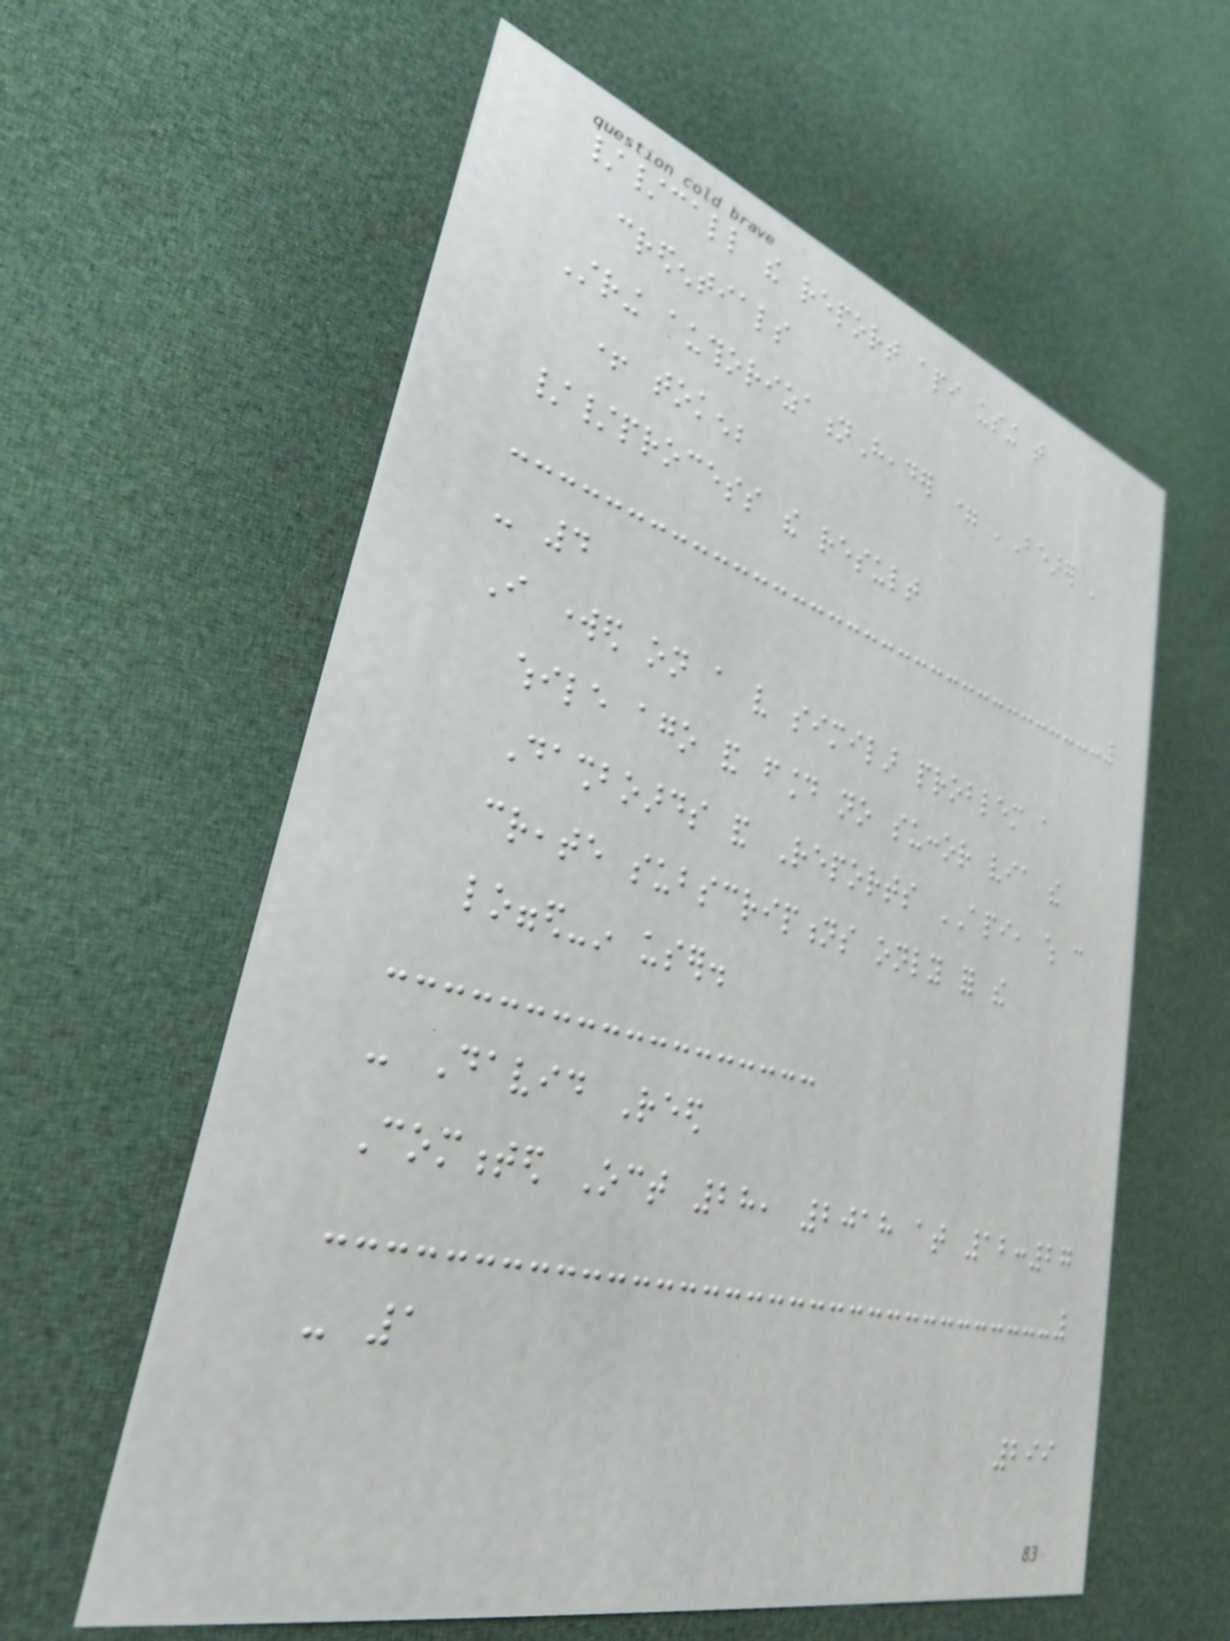//call the report api using that
credentials
String authorizationHeader = 'Bearer '
+ token;
//process the result
- 4
I worked on a very similar problem a
while ago and found no succor via the
Dashboards and Reports API, which can
create subscriptions only for the
logged-in user.
- David Reed
Commented Oct 28, 2018 at 12:27
- 1
299
